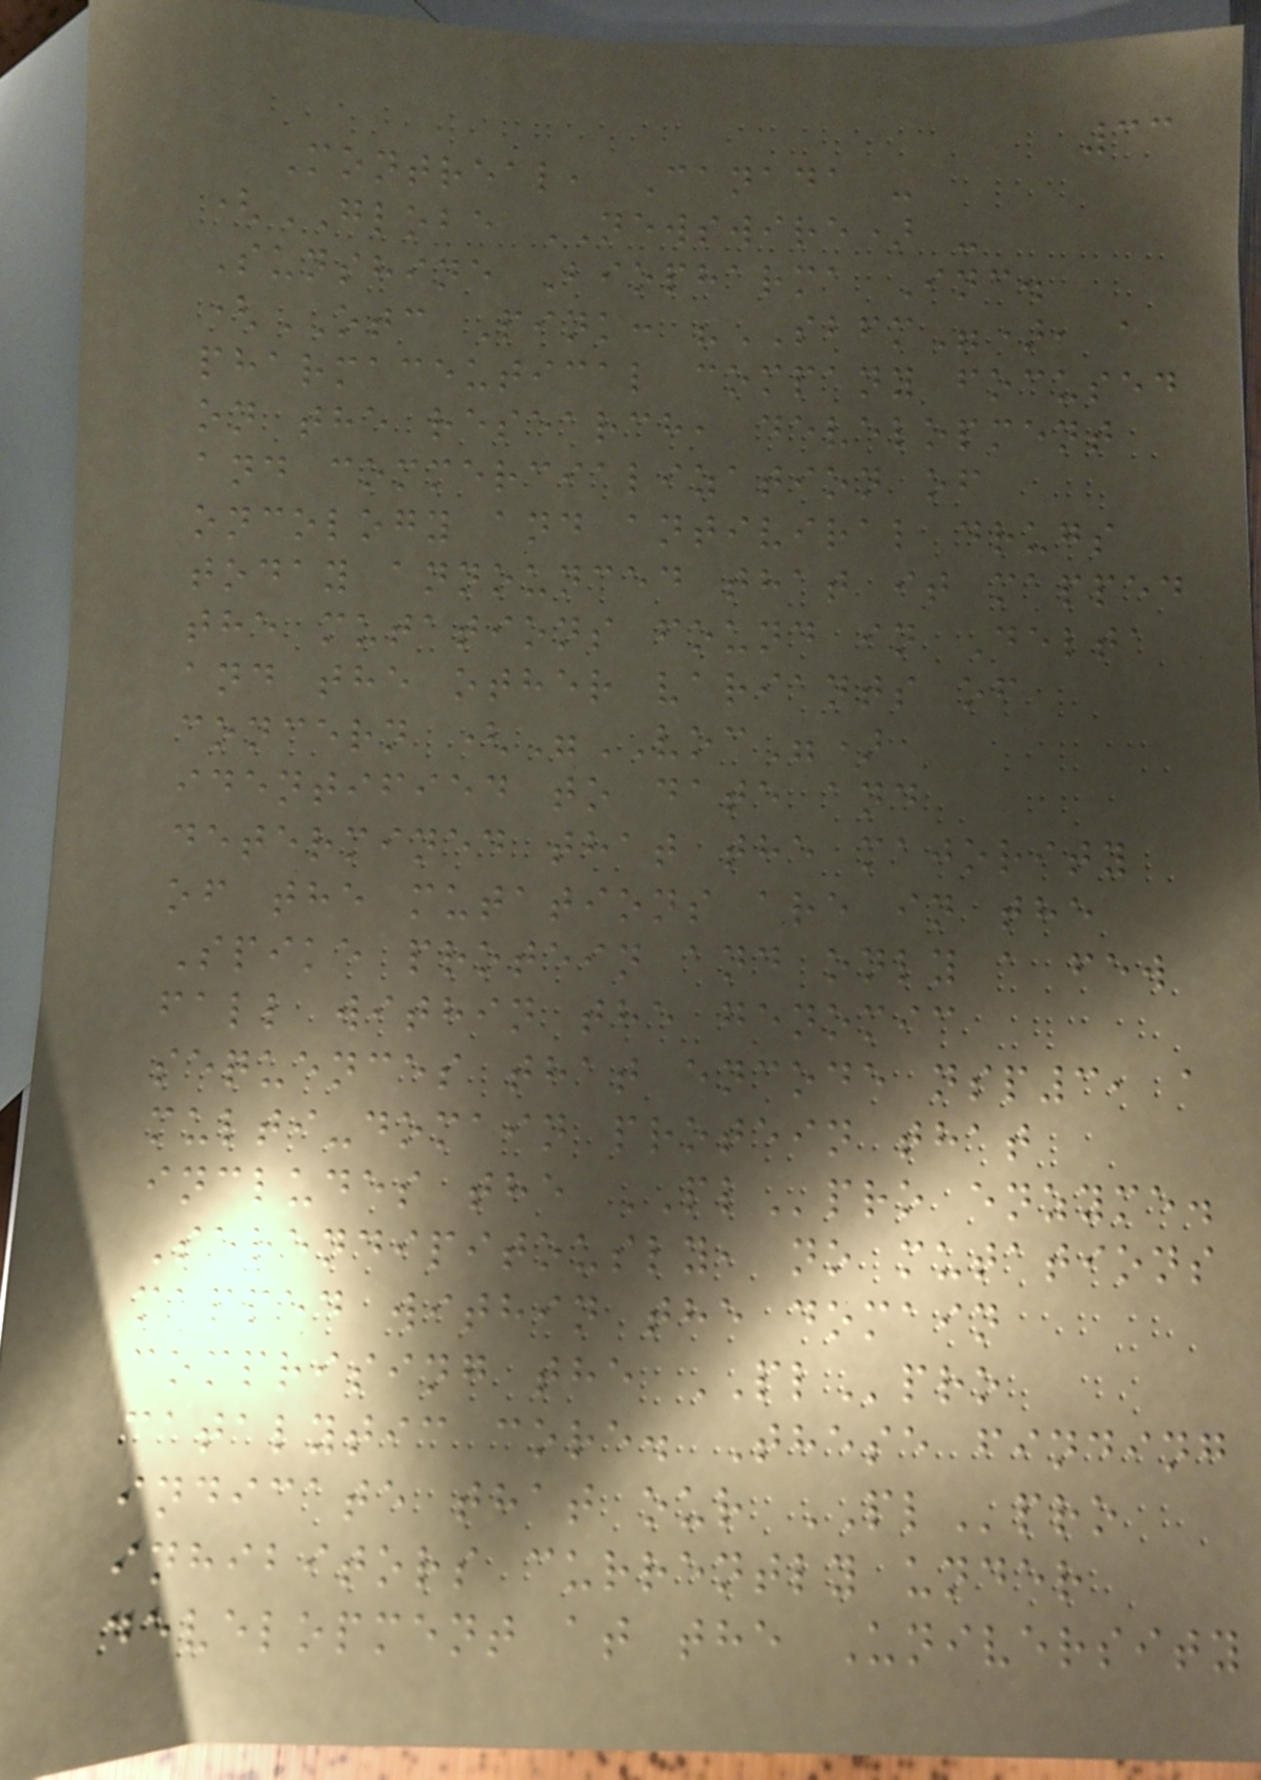33
Montreal, Canada -
(GLOBE NEWSWIRE) -
Sunshine Biopharma Inc.
(OTC Pink: "SBFM"), a
pharmaceutical company focused
on the research, development
and commercialization of
oncology and antiviral drugs
today announced that it mapped
the mutations found in Delta
and the other variants of
concern ("VOC")
identified to date and
determined that the majority
of the mutations are in the
Spike protein and only a few
fall within the genomic
sequences that encode nsp3, a
multi-domain protein that
includes the PLpro enzyme.
Serendipitously, no mutations
mapped within the domain
comprising the PLpro
catalytic core. These finding
indicate that our PLpro
inhibitors currently under
development at the University
